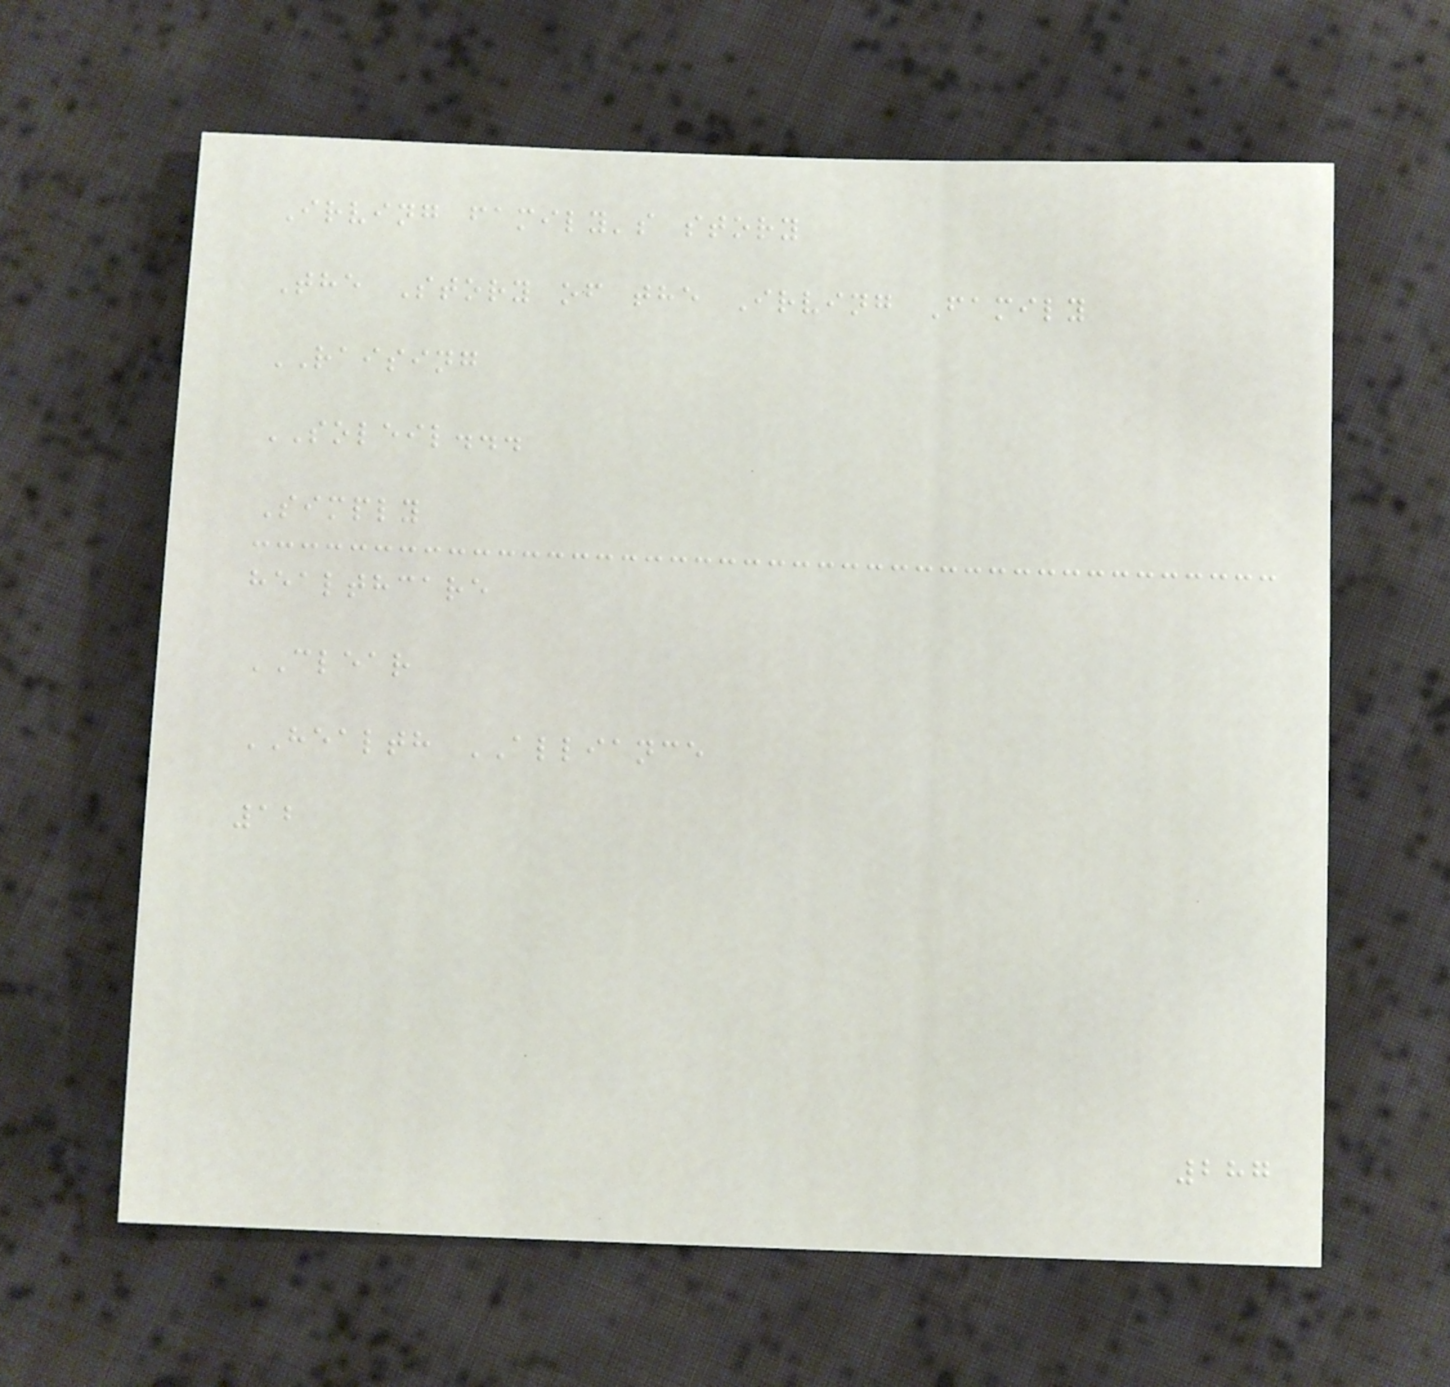Irving family's story
The Story of the Irving Family
RAISING
SOLEIL...
Simply
healthcare
CLEAR
HEALTH ALLIANCE
12
287
